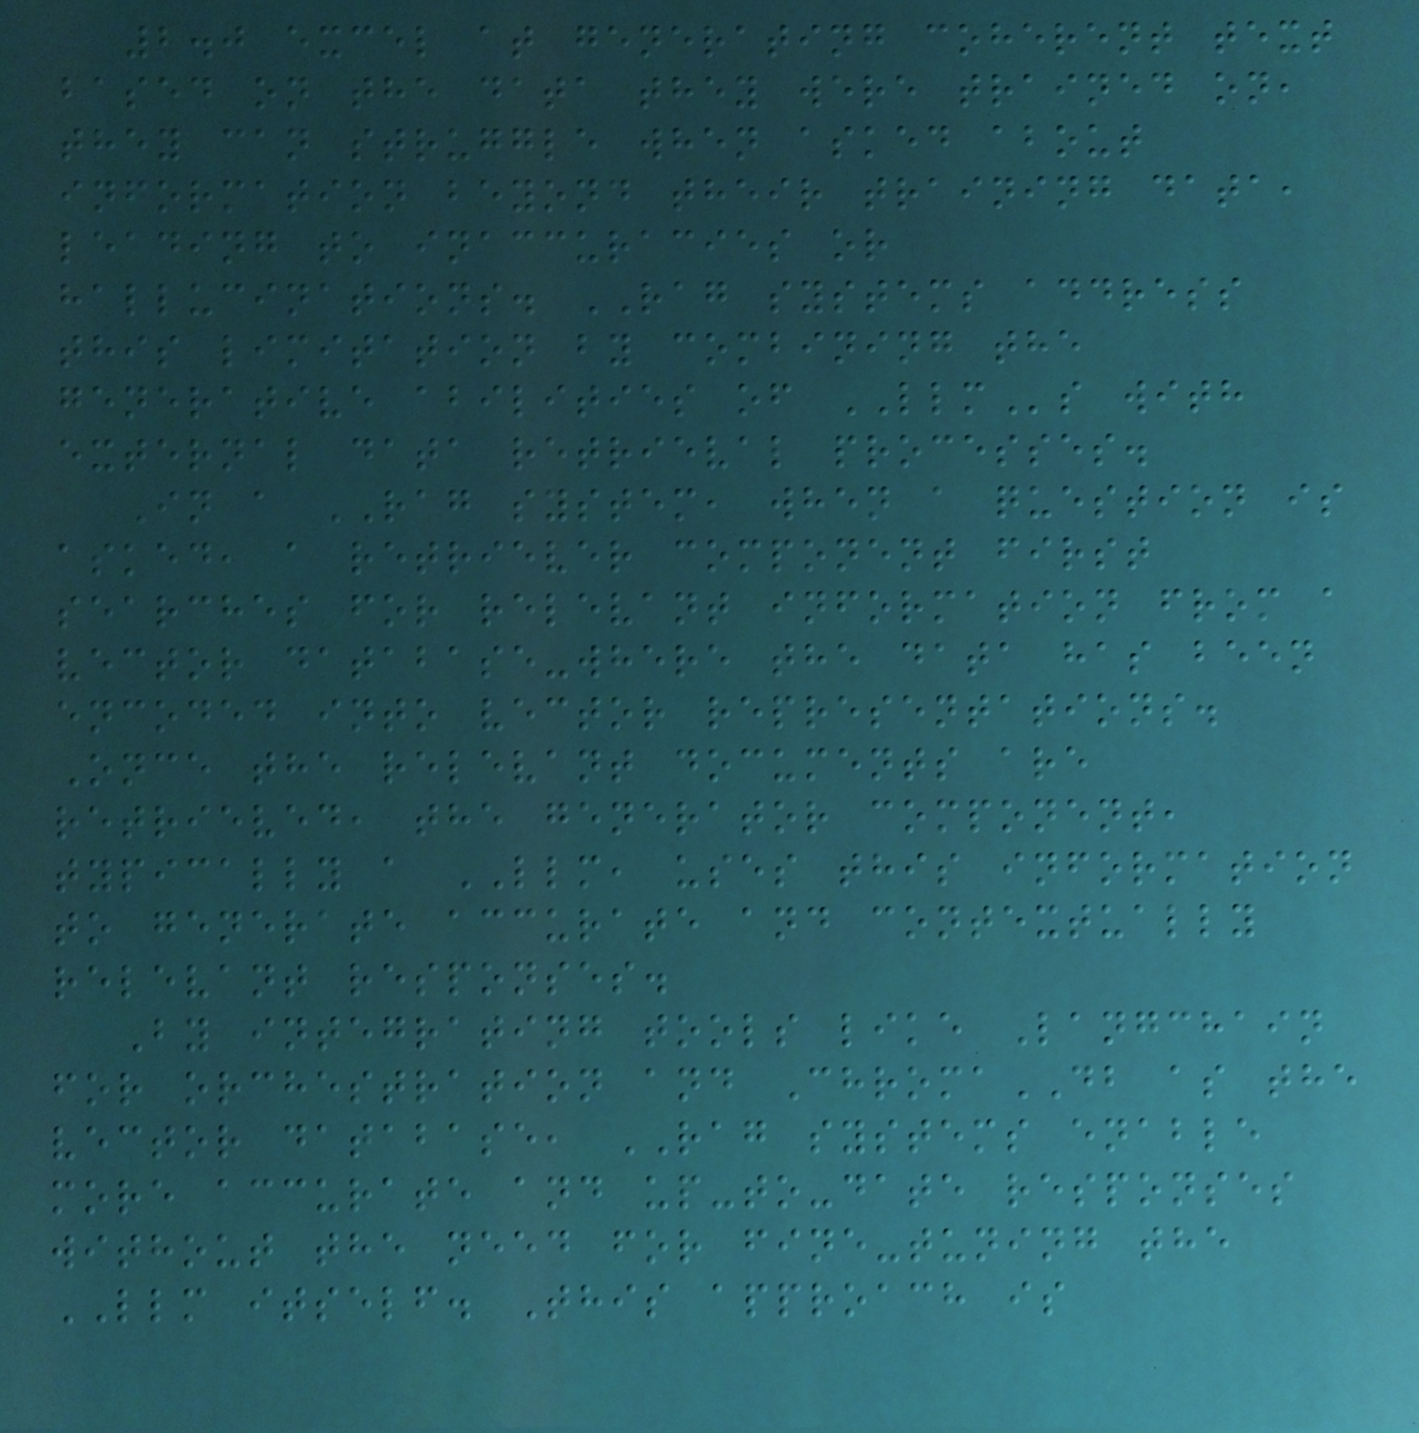2.0 excel at generating coherent text
based on the data they were trained on,
they can struggle when asked about
information beyond their training data,
leading to inaccuracies or
hallucinations. RAG systems address
this limitation by combining the
generative abilities of LLMs with
external data retrieval processes.
In a RAG system, when a question is
asked, a retriever component first
searches for relevant information from a
vector database-where the data has been
encoded into vector representations.
Once the relevant documents are
retrieved, the generator component,
typically a LLM, uses this information
to generate accurate and contextually
relevant responses.
By integrating tools like Langchain
for orchestration and ChromaDB as the
vector database, RAG systems enable
more accurate and up-to-date responses
without the need for fine-tuning the
LLM itself. This approach is
